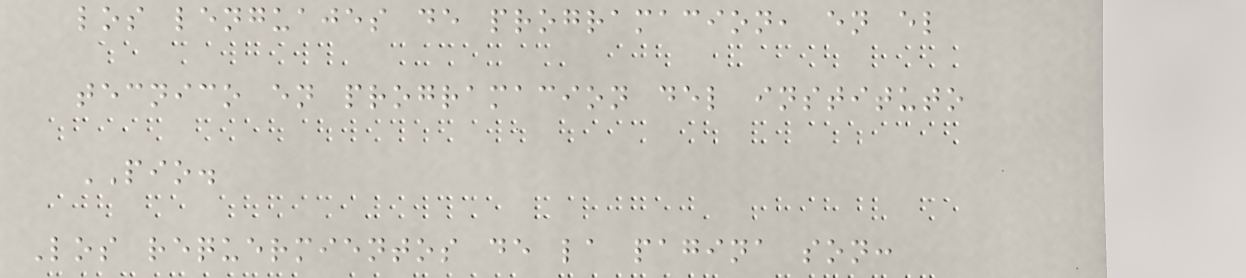los lenguajes de programacion, en el
tecnico en programacion del instituto
PIO.
Los requermientos de la pagina son:
